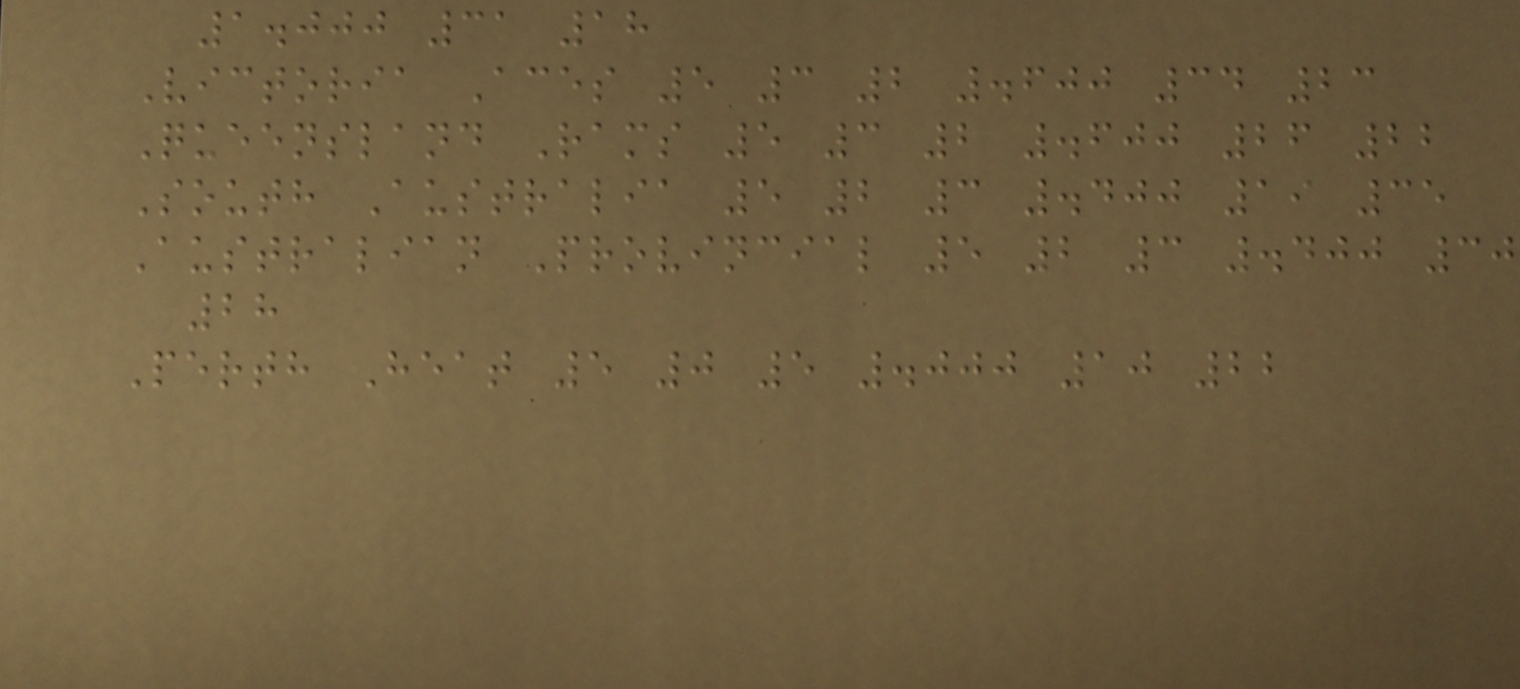1.000 31 18
Victoria Aces 5 3 2 .600 34 23
Queensland Rams 5 3 2 .600 26 22
South Australia 5 2 3 .400 19 35
Australian Provincial 5 2 3 .400 30
28
Perth Heat 5 0 5 .000 10 22
